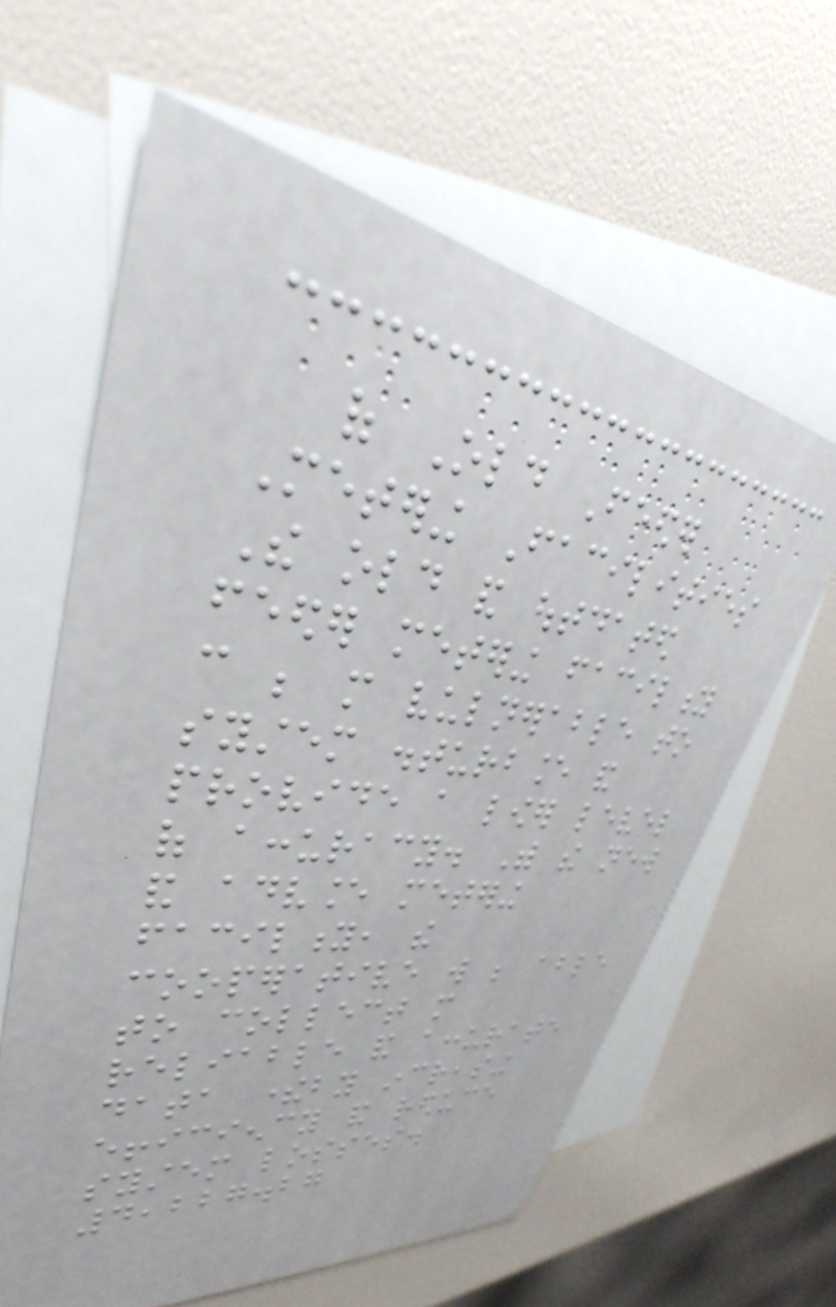of Old Feeder
Metering Facilities
The old and outdated
feeder metering facility
can be more vulnerable to
system disturbance and
provide a lower level
of accuracy. With the new
and advance metering
facility, the
cooperative will be able
to collect more
reliable and accurate
data thereby increasing
efficiency and reduce
system losses.
4,227.27
